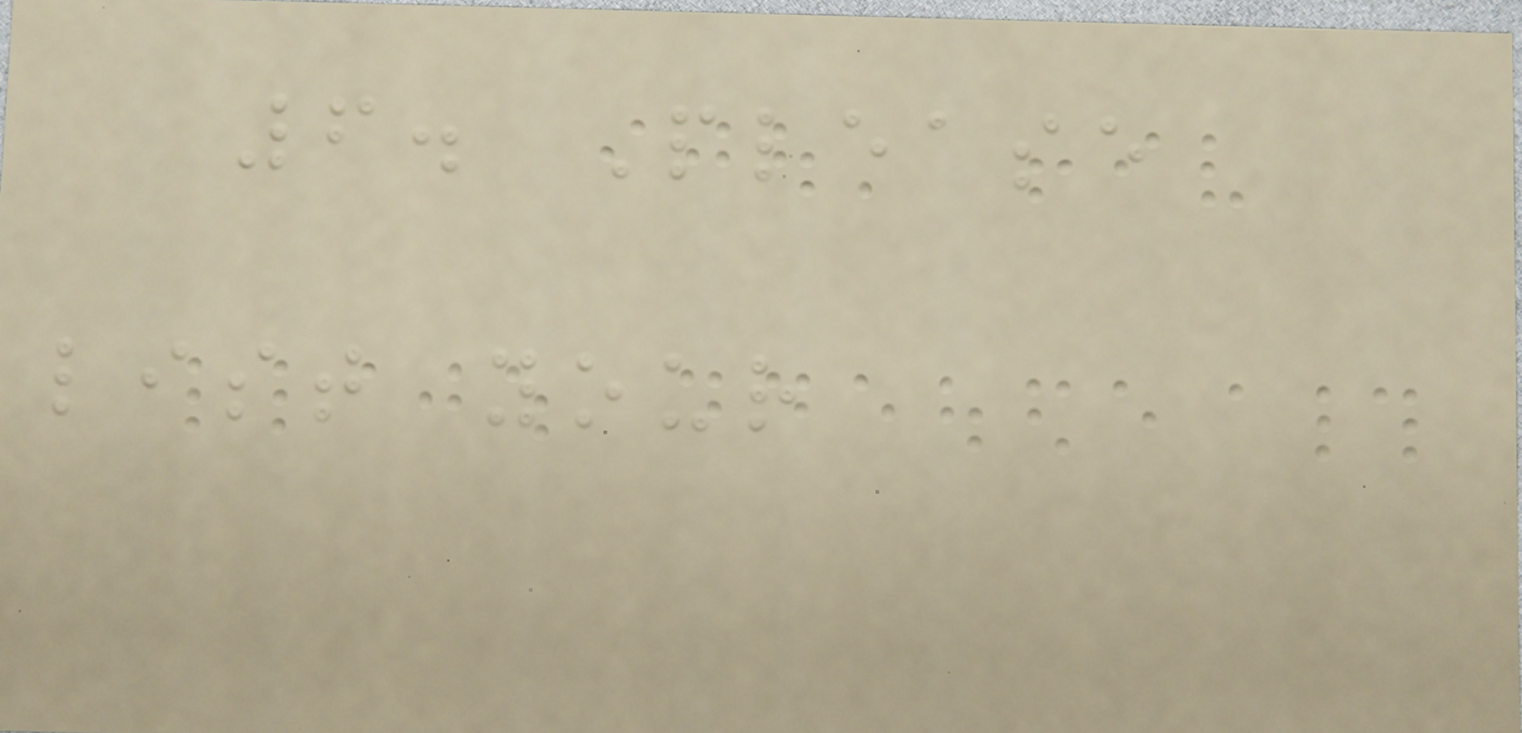6. Please
list your
